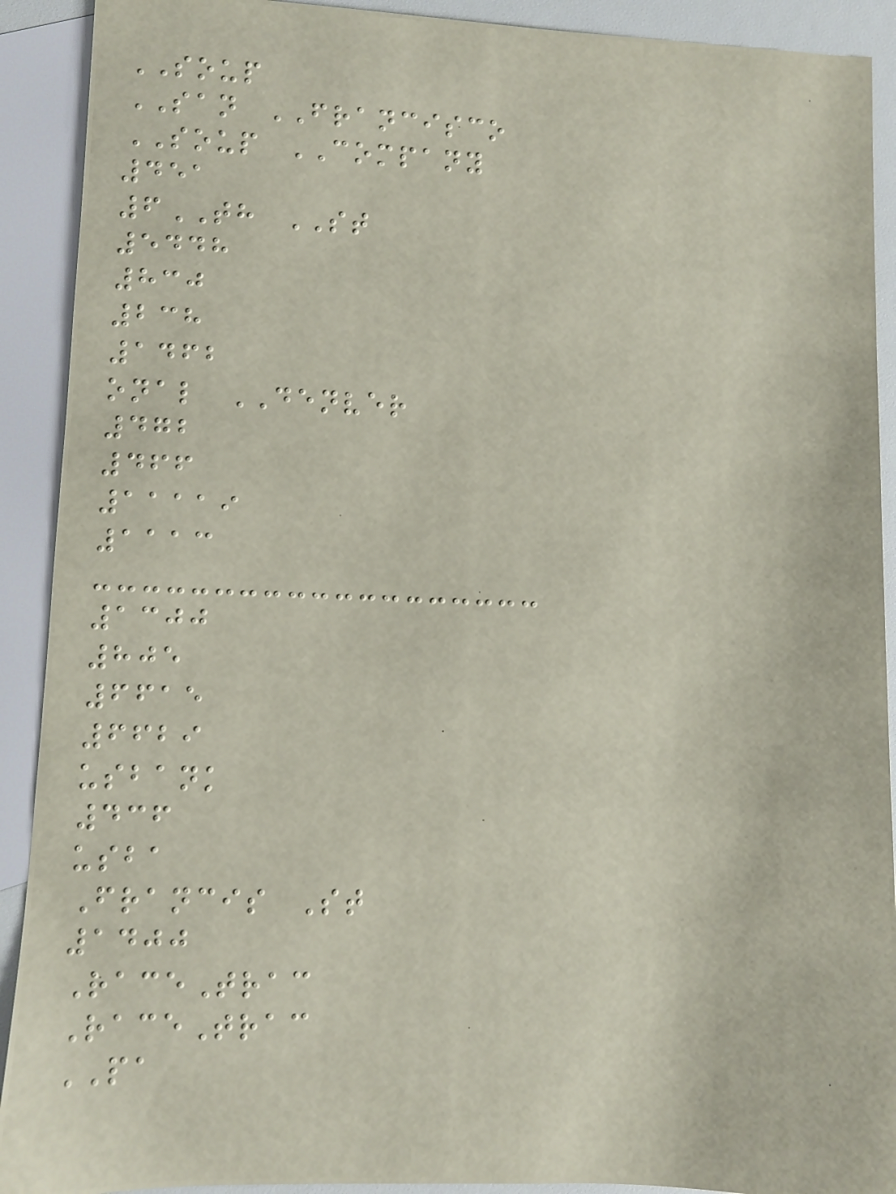SOUP
SAN FRANCISCO
SOUP COMPANY
451
6TH ST
5448
830
238
1462
onal DENVER
472
466
11119
1113
1300
805
6615
6629
usbank
436
usba
Francis St
1400
RaceTrac
RaceTrac
PA
